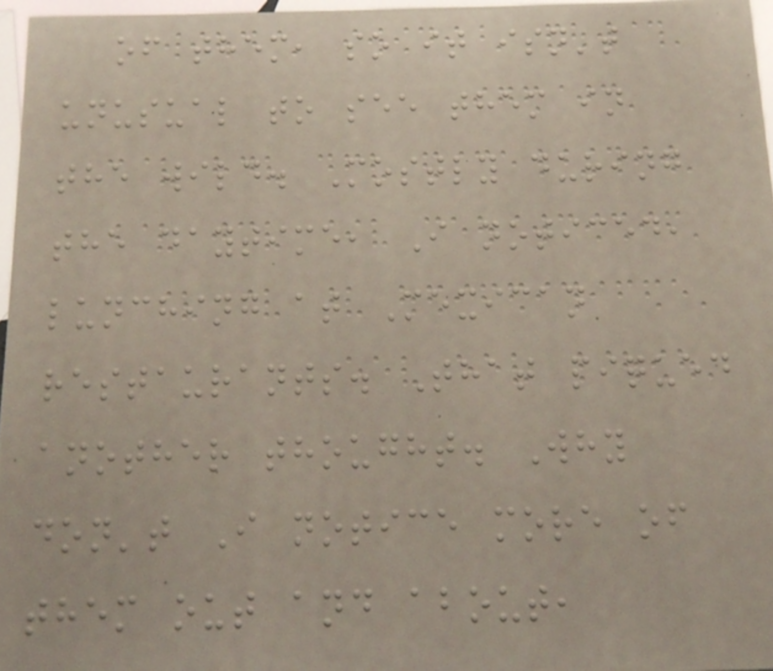of them, so it isn't
unusual to see them in
the wild. Mostly during
the daytime, I noticed,
lunching at Mexican
restaurants. That piqued
another thought. Why
don't I notice more of
them out and about,
